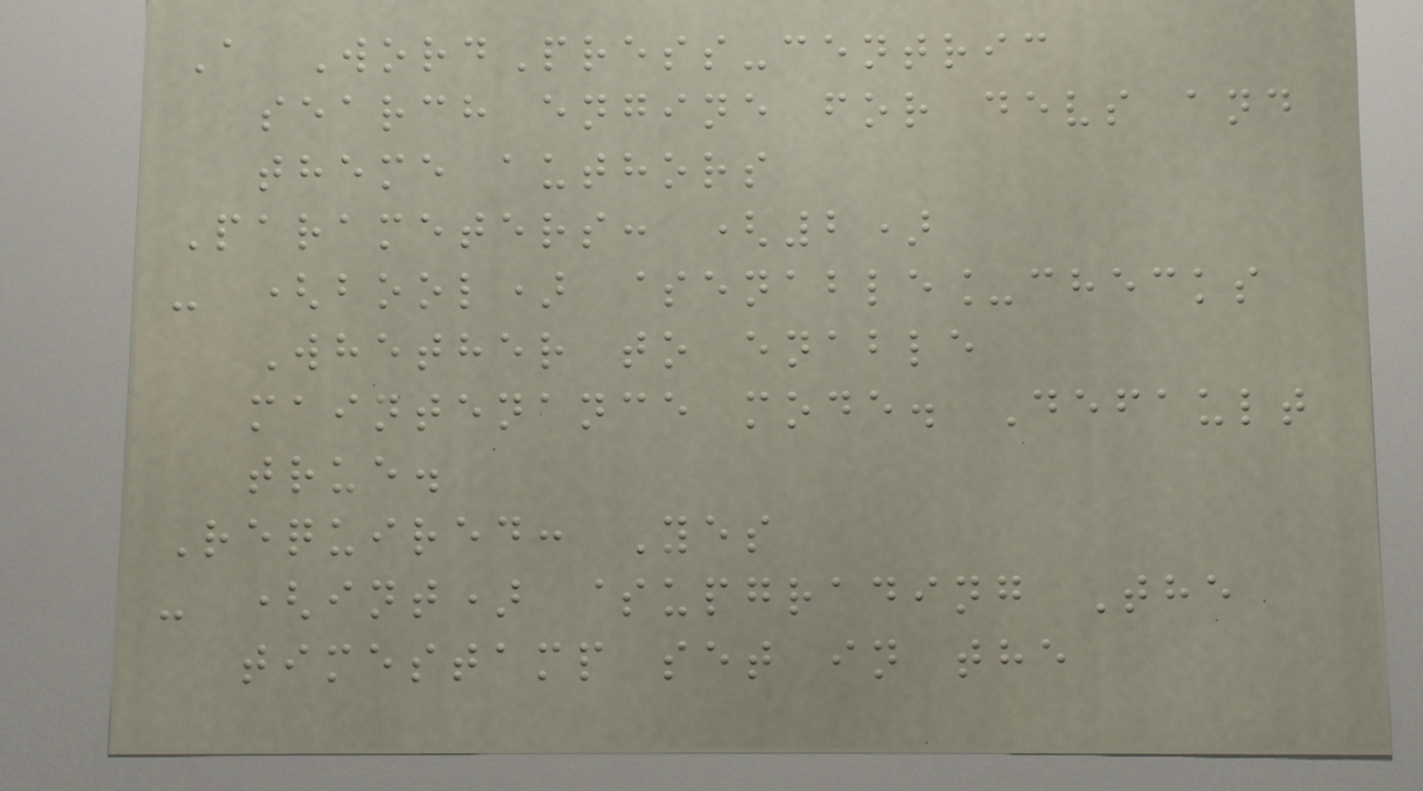A WordPress-centric
search engine for devs and
theme authors
Parameters: (2)
- (bool) $enable_checks
Whether to enable
maintenance mode. Default
true.
Required: Yes
- (int) $upgrading The
timestamp set in the
